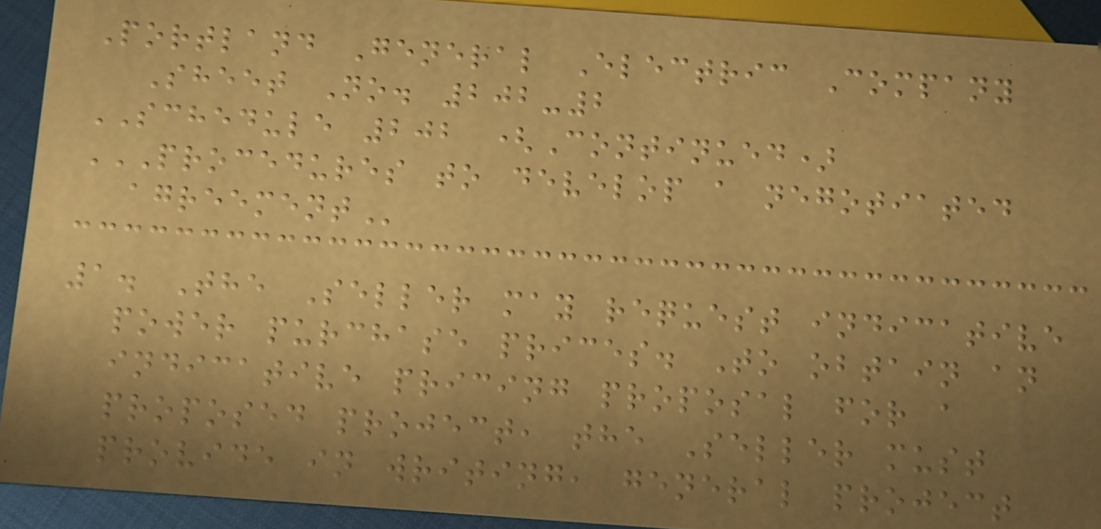Portland General Electric Company
Sheet No. 202-2
SCHEDULE 202 (Continued)
PROCEDURES TO DEVELOP A NEGOTIATED
AGREEMENT
1. The Seller may request indicative
power purchase prices. To obtain an
indicative pricing proposal for a
proposed project, the Seller must
provide in writing, general project
